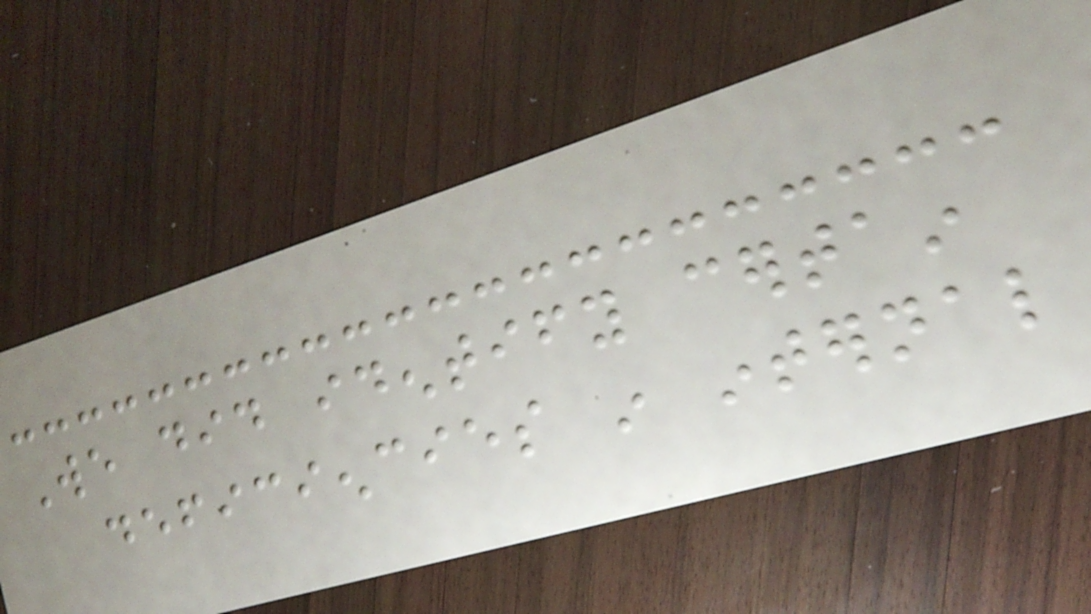We did identify certain
deficiencies in internal
